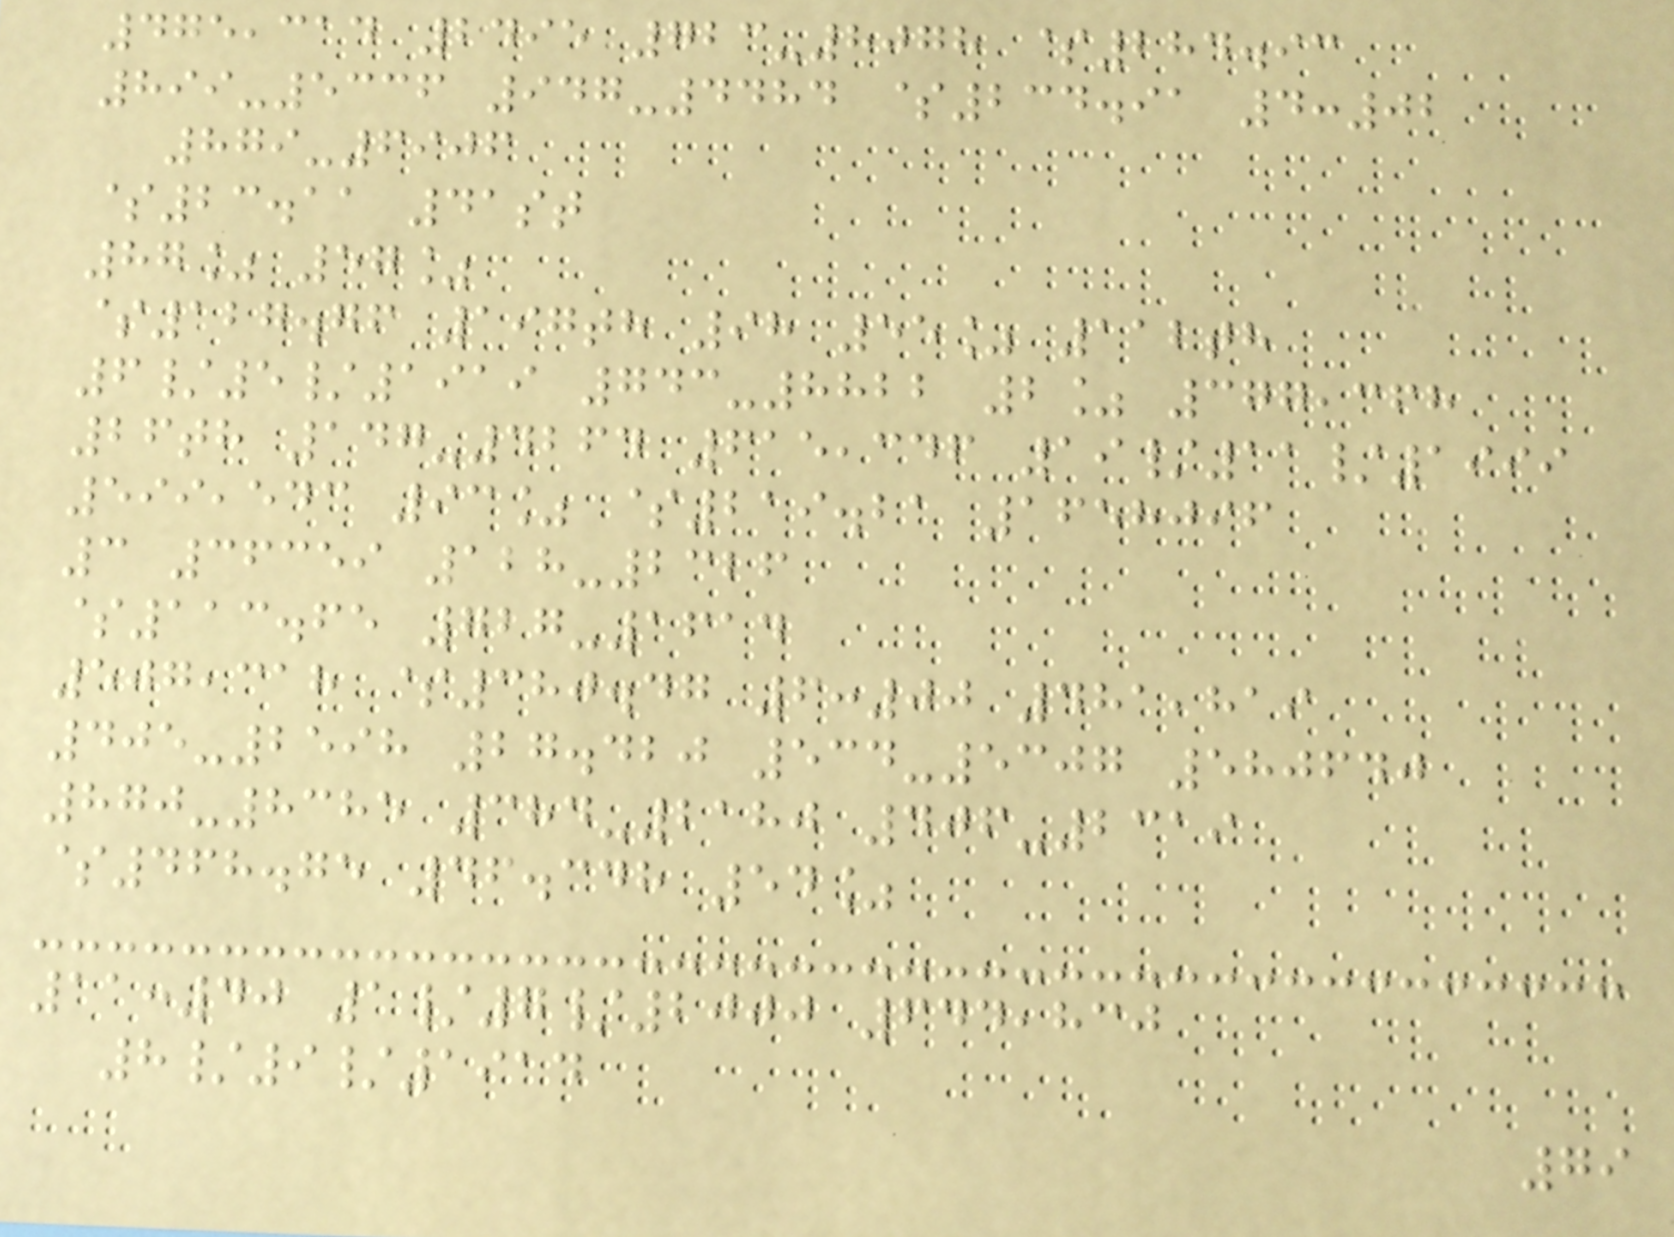475,314 2495 723-8078 $284.93
899-5336 947-4484 $234.91 4:02
879-6906
$23.11 41st
87% 57%
$127.76 197th 98 55% 112th
6/5/1919 743-8822 2% 377,368
26th 147-4264 615,346 19/11/1999
599,543 93% $219.21 1658096
3 36359 128-2326
$113.65 727-1614
507,318 $380.47 6:00 481,819
405-2598 27.420 534-5307 580640
870-8385 384-2180 406-2319
$468.75 46.348 54%
11:40 1/7/2000 644,830
8/9/1914
79
